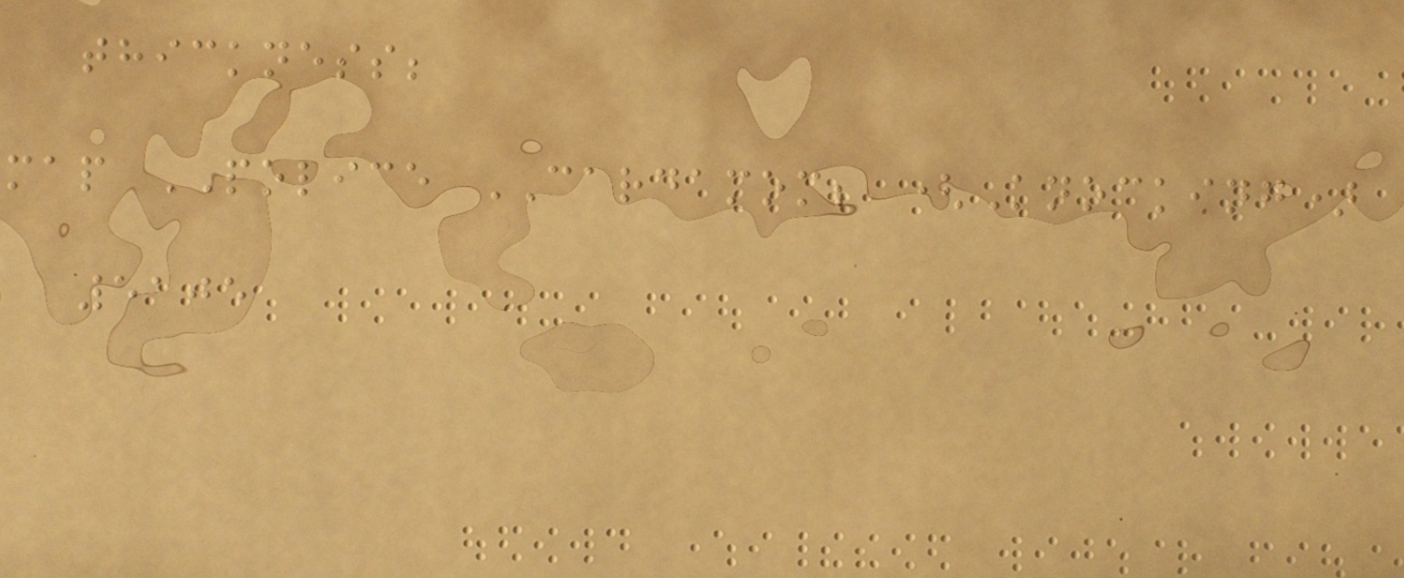thickness;
map POLICE CARDAMOM; (Knocking)
5105
